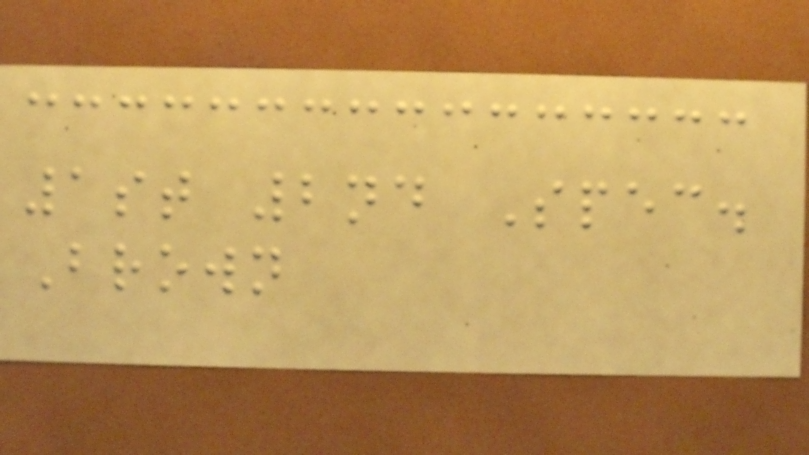1st 2nd Spec.
Brown
